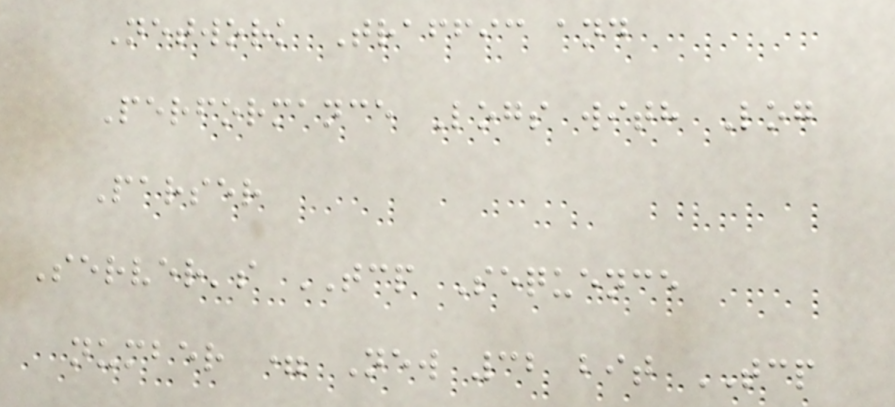Network Traffic and
Performance Logs with Log
Parser
Server's TCP Sequence
number = New 32 bit TCP
